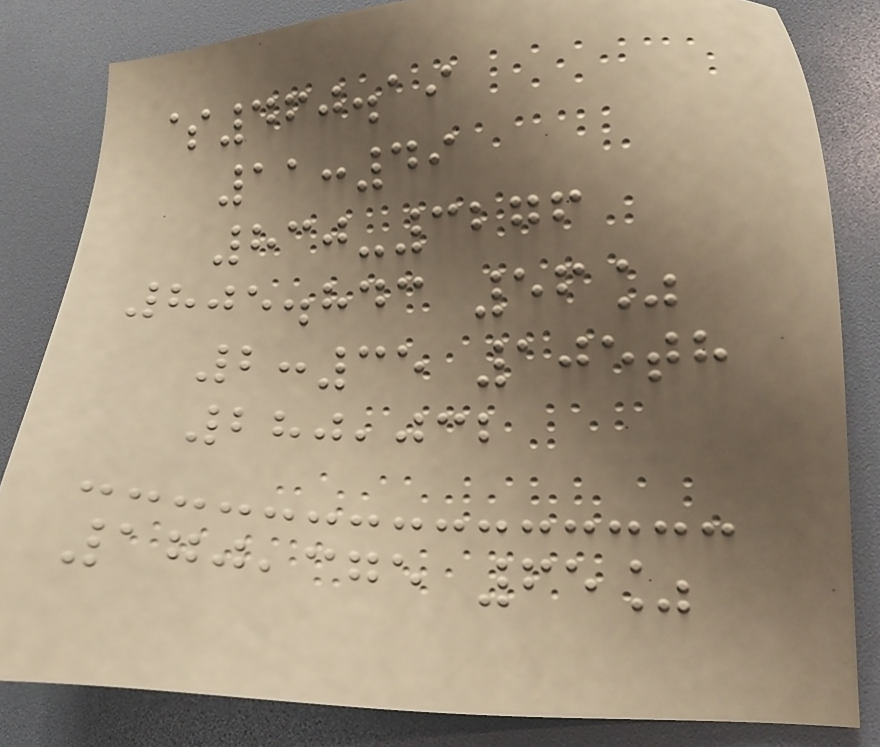$460.19
11:49
830-3276
805.843 56%
2:35 105th
280,032
170,375 65%
